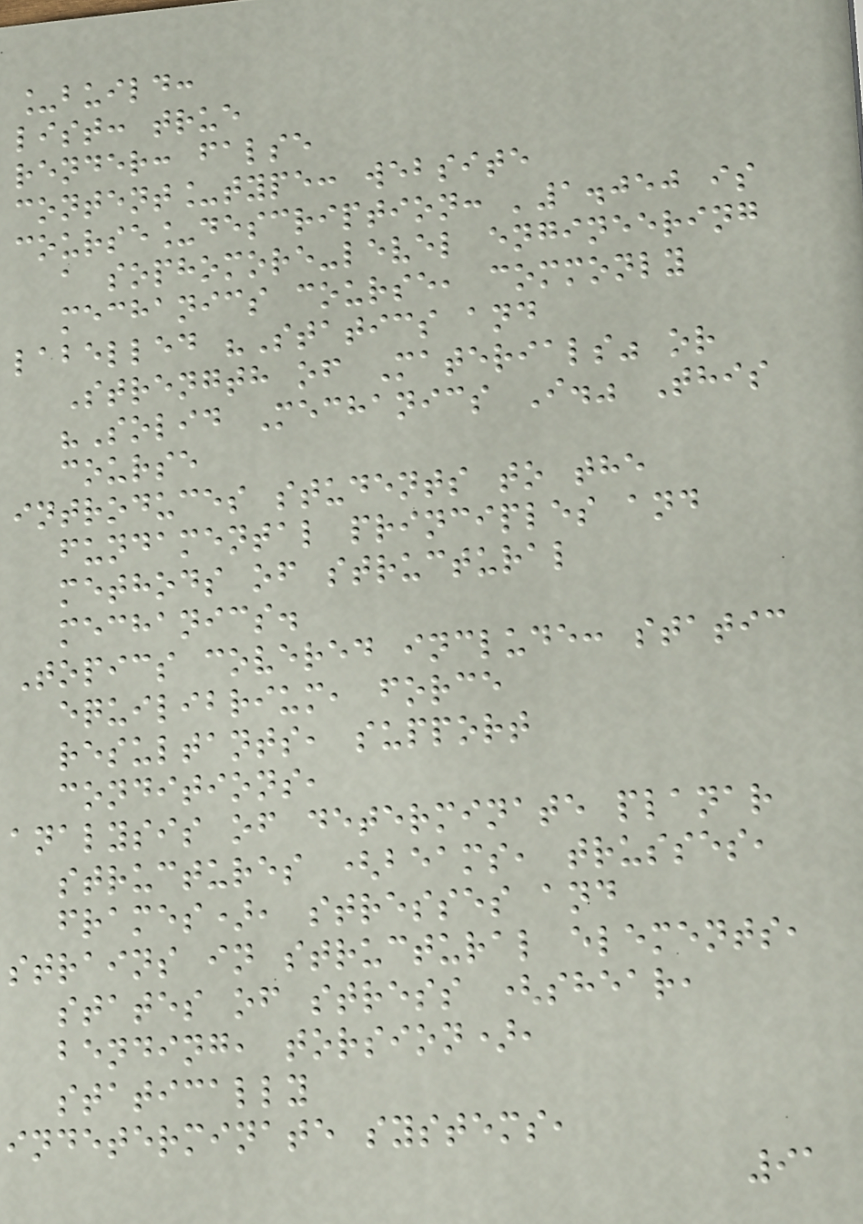_build:
list: true
render: false
content_type: website
course_description: '1.050 is
a sophomore-level engineering
mechanics course, commonly
labelled "Statics and
Strength of Materials" or
"Solid Mechanics I." This
course
introduces students to the
fundamental principles and
methods of structural
mechanics.
Topics covered include: static
equilibrium, force
resultants, support
conditions,
analysis of determinate planar
structures (beams, trusses,
frames), stresses and
strains in structural elements,
states of stress (shear,
bending, torsion),
statically
indeterminate systems,
91
